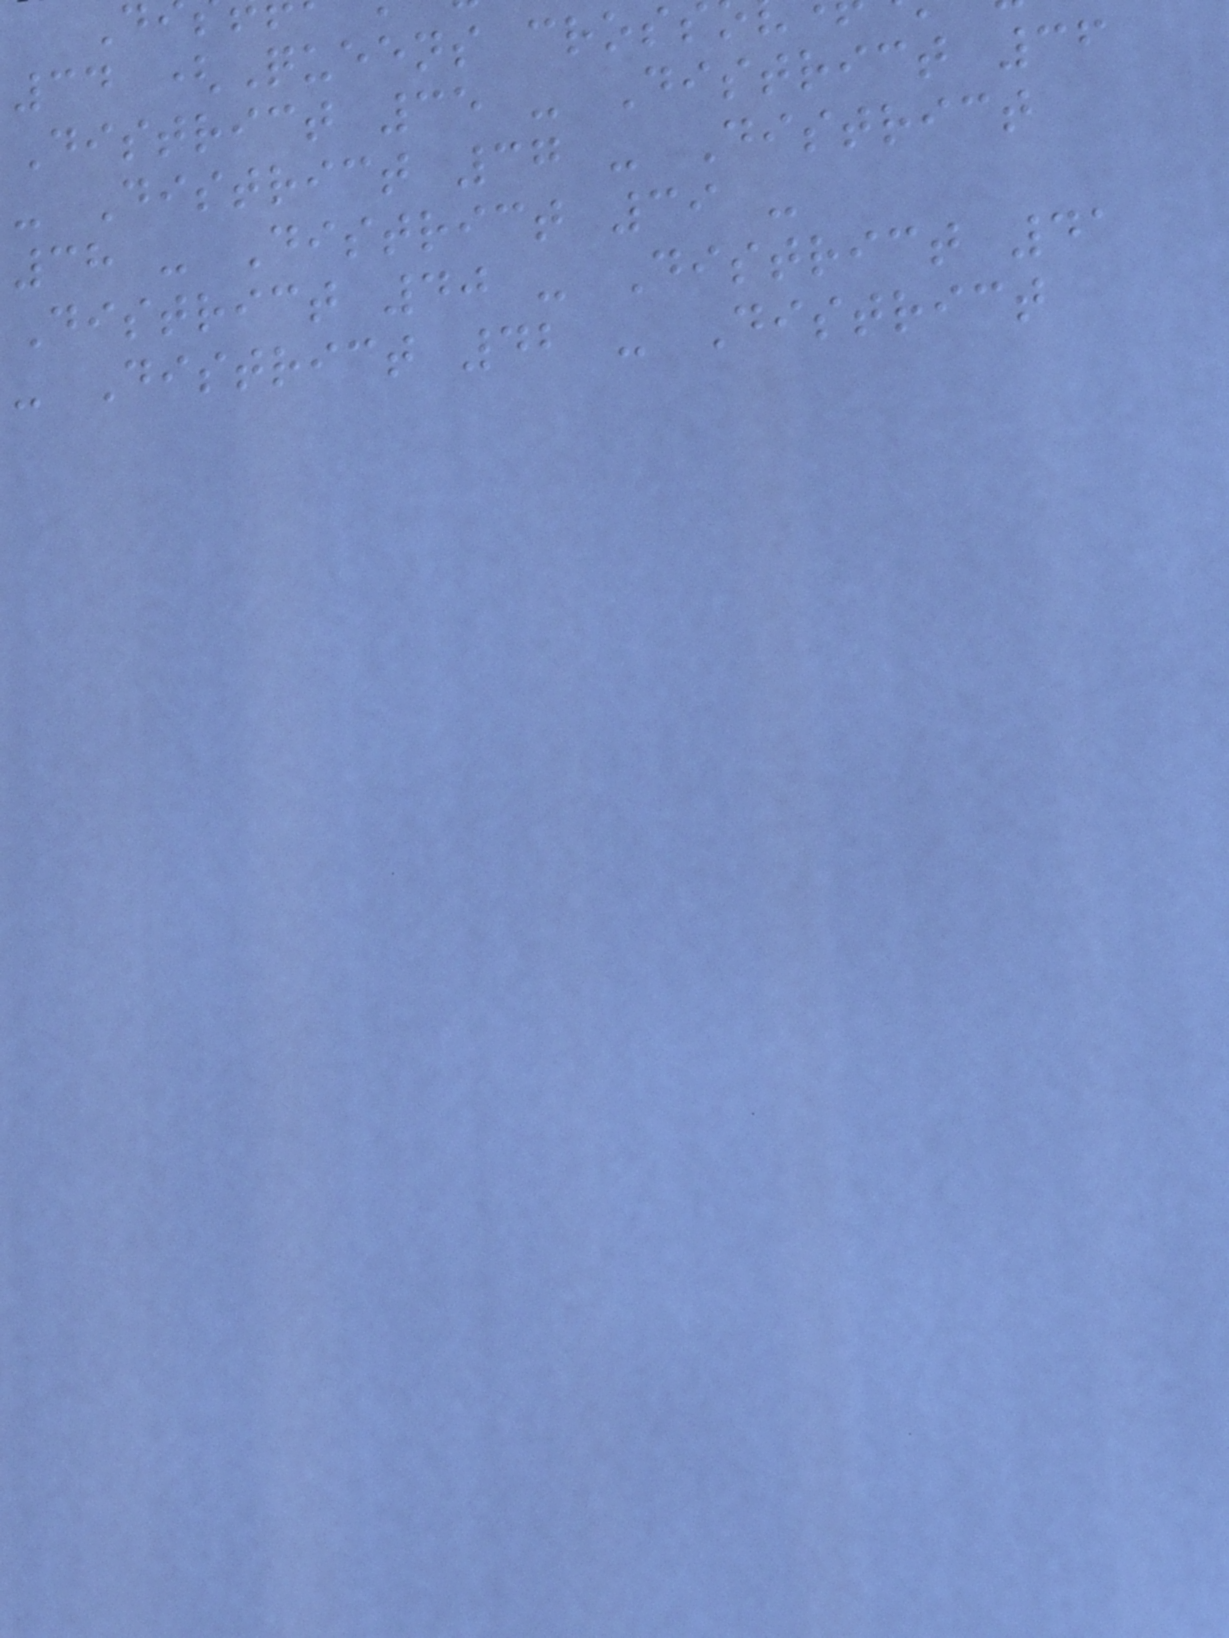34 (Queens cros
District 35 - District 36
- District 37 - District
38 - District 39 -
District 40 - District 41
- District 42 - District
